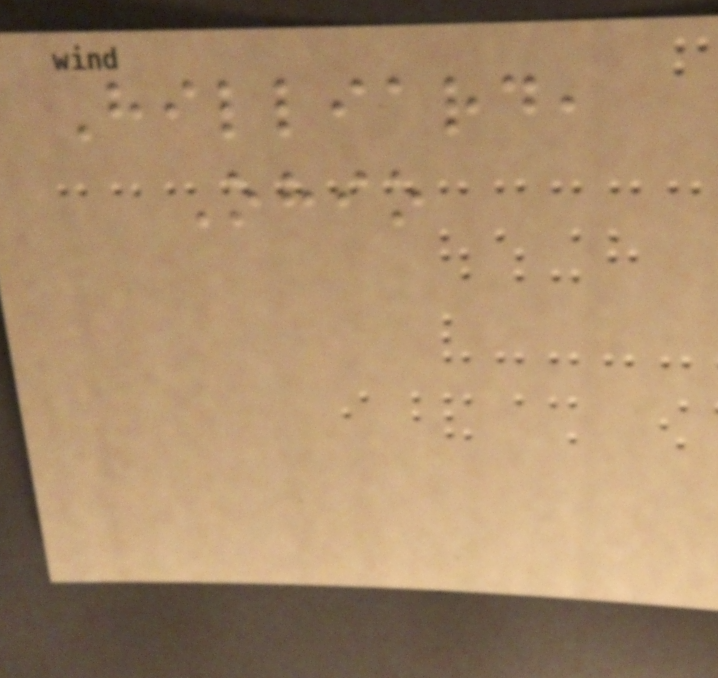Hilliard,
Ohio
